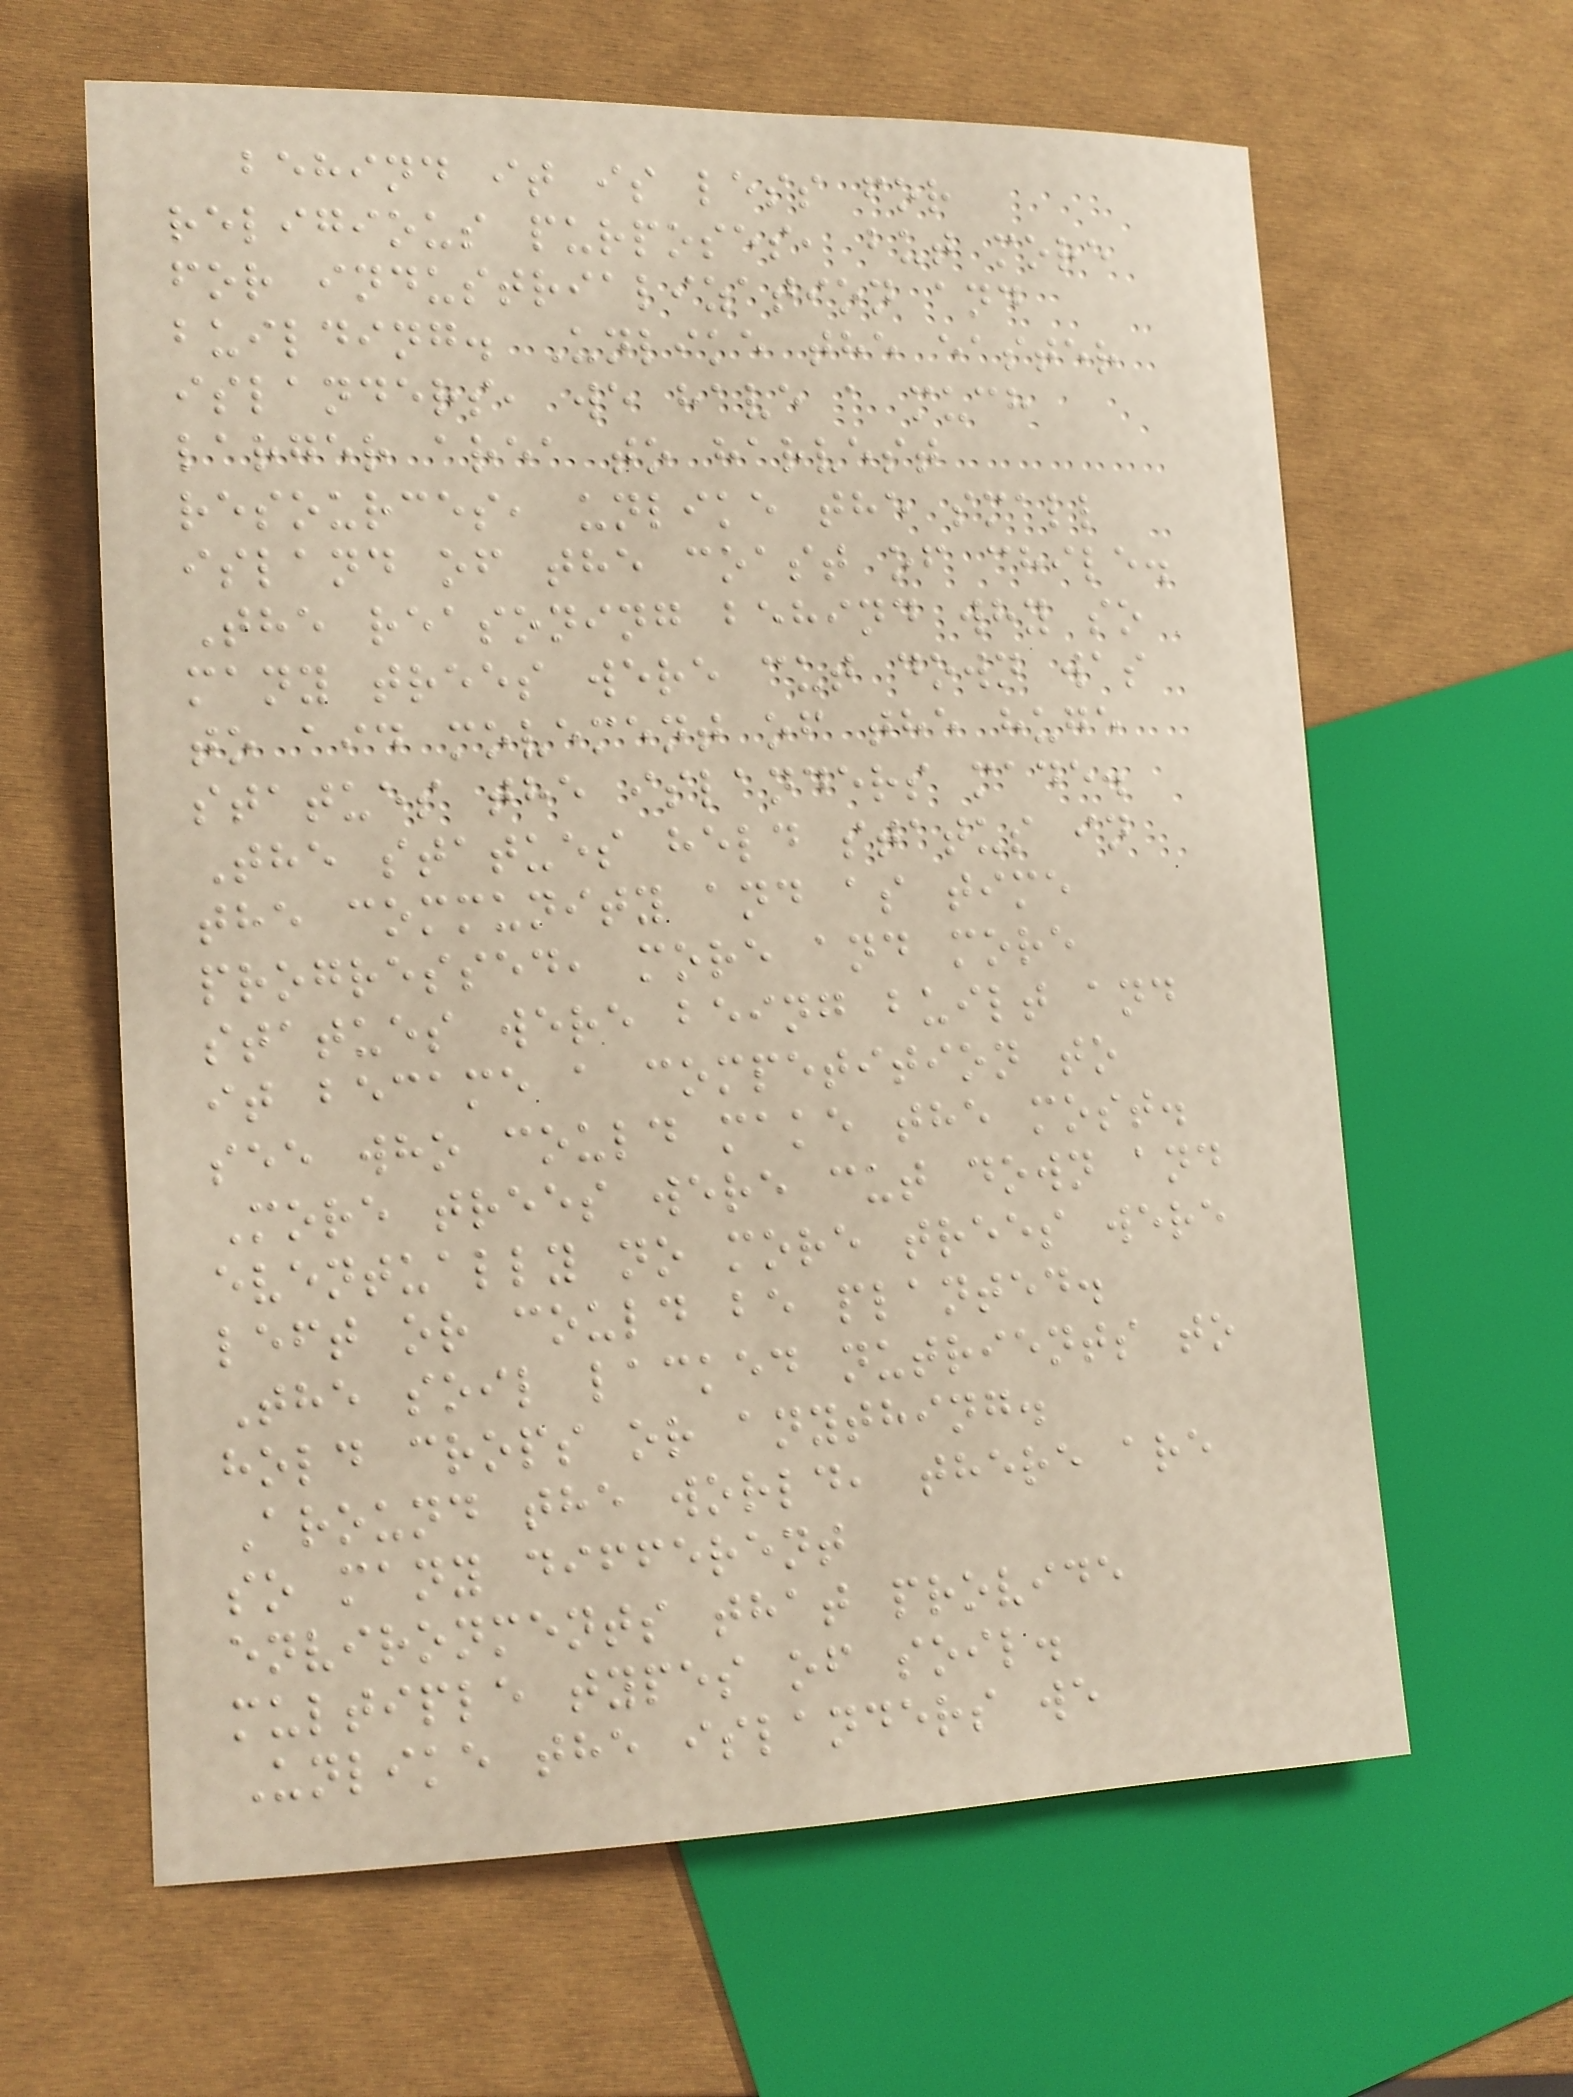behind it is less for
religious purposes, but more
for industrialization and
building. Unlike the easter
islanders, we have a much
larger area to harvest
resources, unlike the small
island of the coast of chile.
The reasoning behind why so
many trees were cut down was
to aid movement of the huge
statues the islanders made.
The statues held status in
the community and as time
progressed, more and more
statues were being built and
it became a competition to
see who could make the most.
More trees were cut down and
eventually no more trees were
left or could be planted.
The soil lacked nutrients to
hold crops or anything.
Around the world, there are
so many different
environments that provide
multiple types of soil.
Unlike the islanders we
